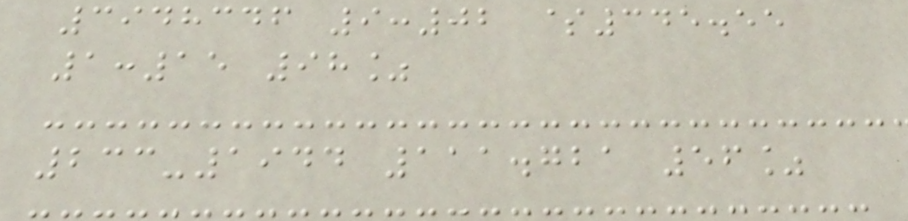3948346 9:02 $345.55
1:15 98%
233-1944 111.721 56%
